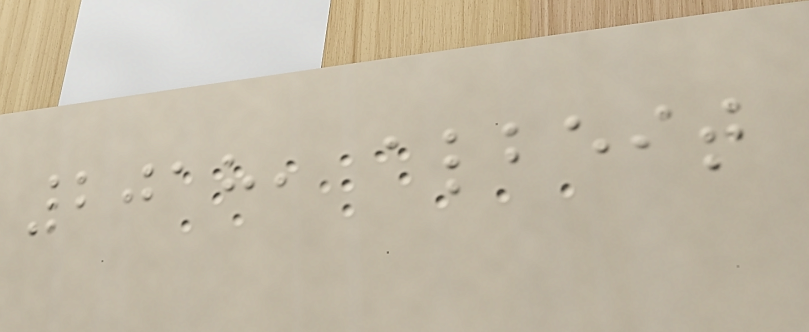2018, albeit
